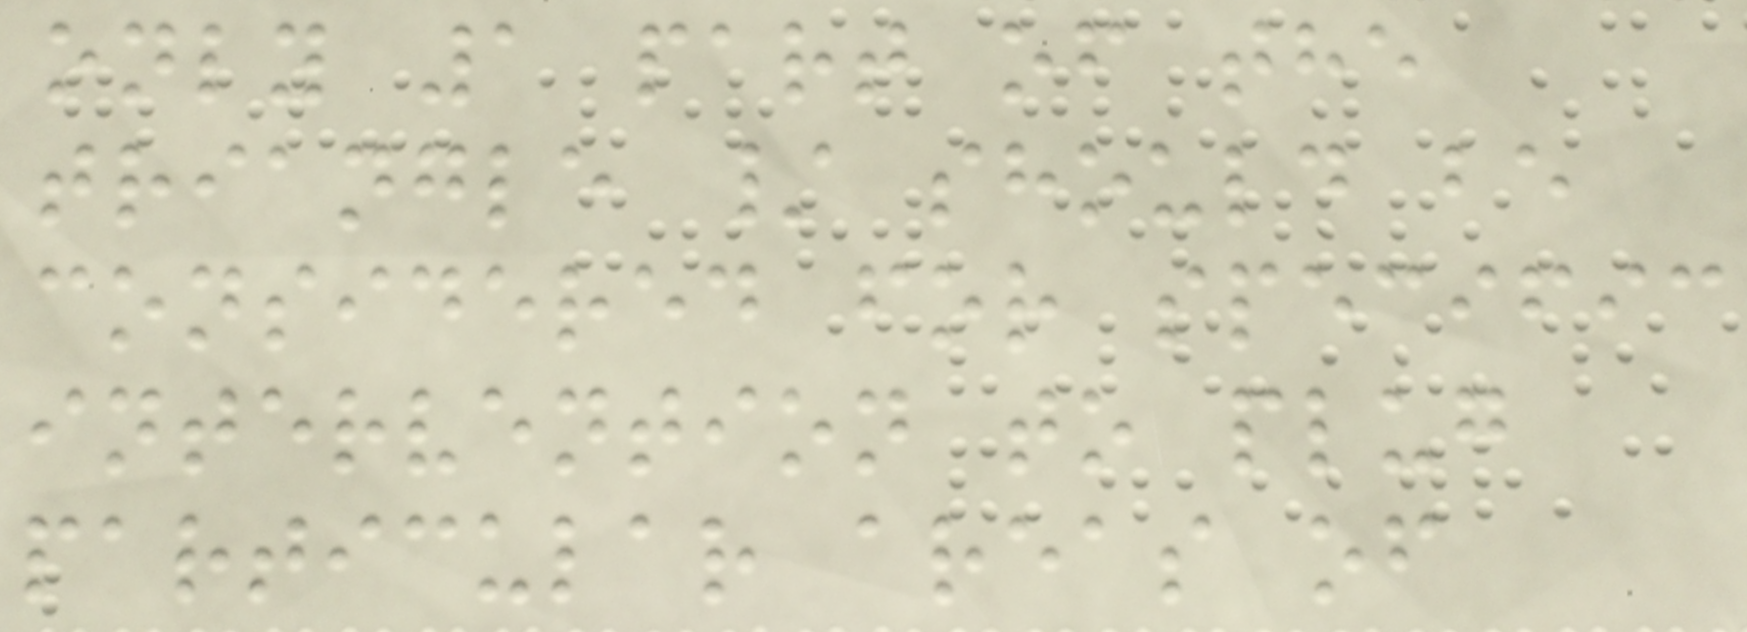only 1 part of the
triangle / should be
considered for specific
intervention to plug
particular areas of
